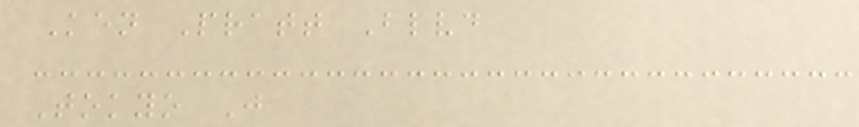Ken Pratt Blvd
Tokyo J
